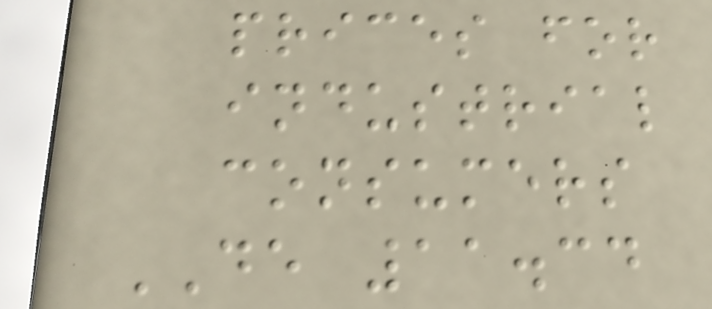prices for
industrial
consumers
DE 11.34
